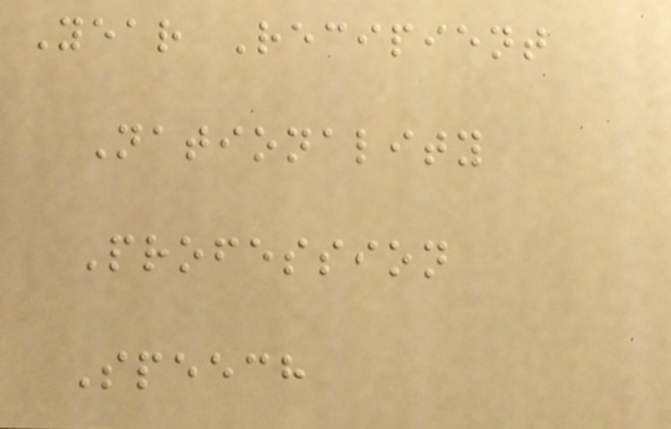Year Recipient
Nationality
Profession
Speech
